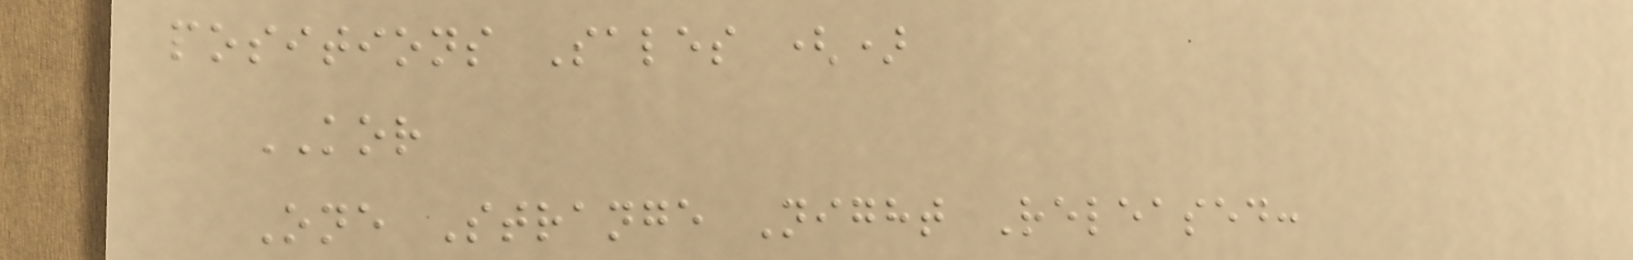positions Sales ()
KOR
One Strange Night Released:
